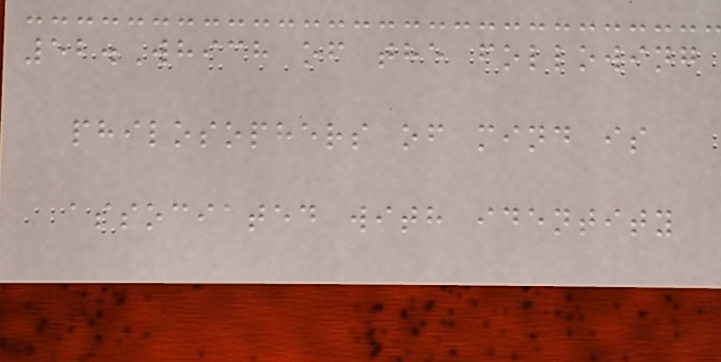52.Which of the following
philosophers of mind is
associated with identity
